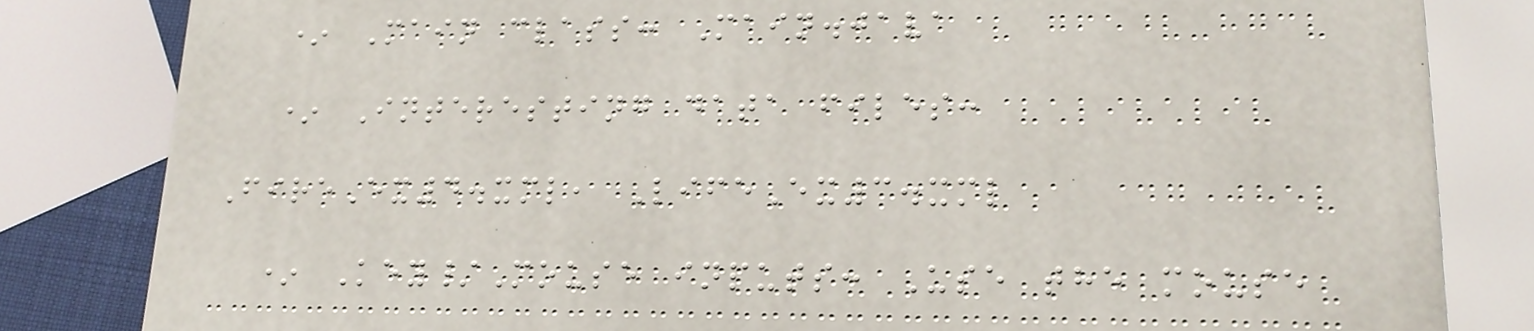* Main class: Main.java
* Interesting data files:
FireEx4.xml, LifeEx3.xml
* Key/Mouse inputs: Use the mouse
